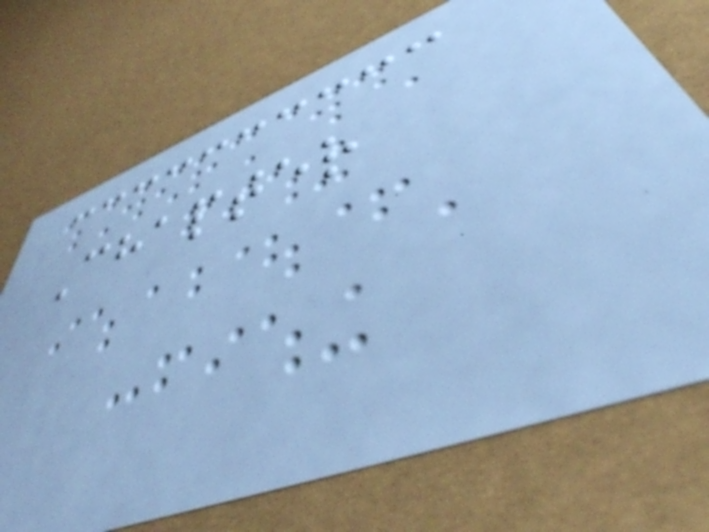Chapter
